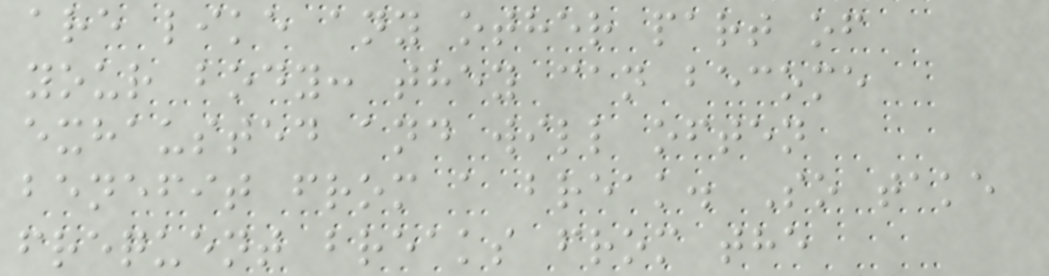are like any other part of
your body: they can become
exhausted and will often
benefit from a break. So take
frequent breaks from the
